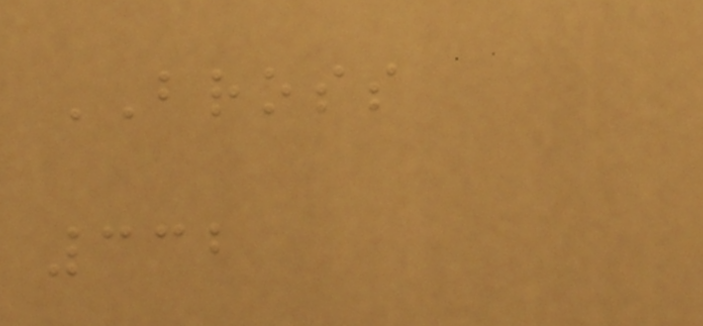BROSS
332
